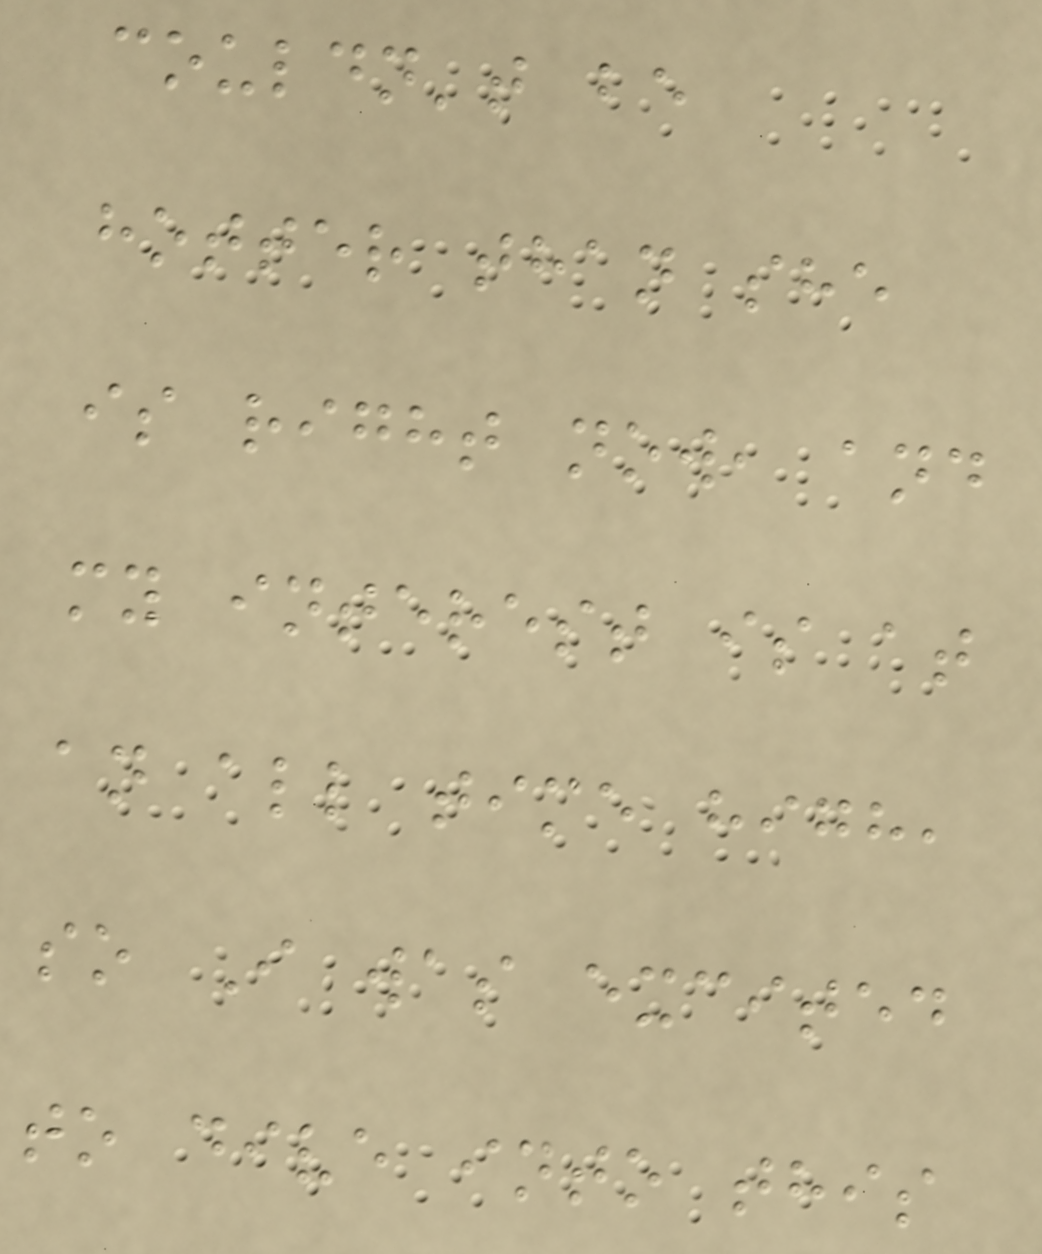couldn't be
hotter than she
is right now, and
my interest is at
an all time high,
so I was excited
to dive into this
